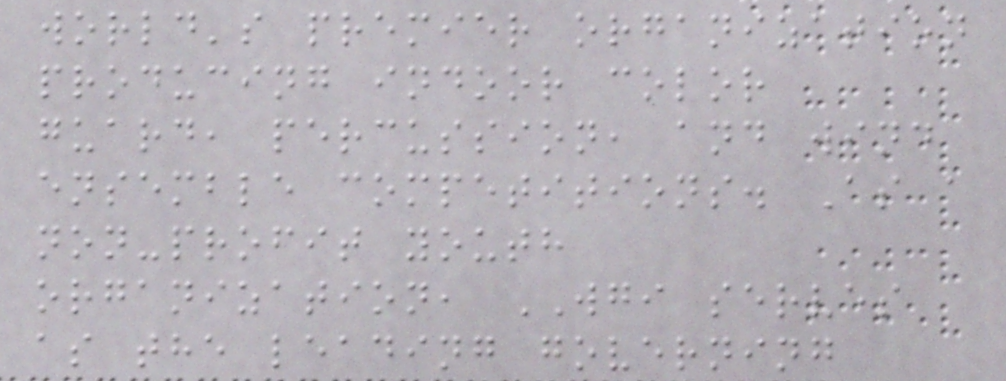world's premier organization
producing indoor color
guard, percussion, and wind
ensemble competitions. As a
non-profit youth
organization, WGI serves
as the leading governing
